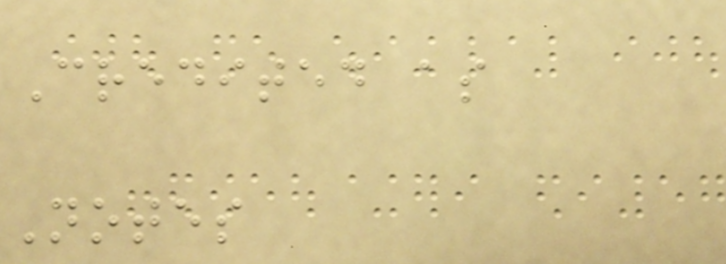Credited as
Notes
